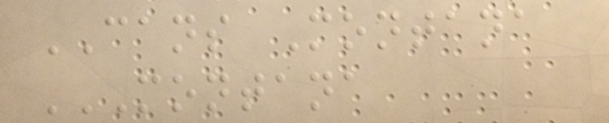CANS Montana
MONTANA
